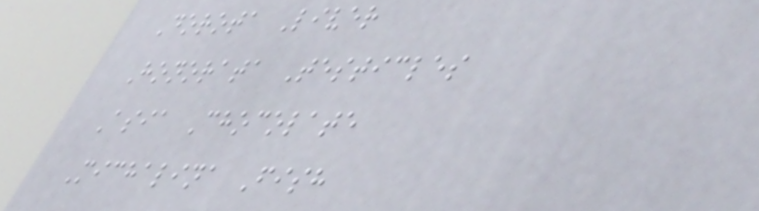Dorota Liver
Honorata Testicles
Asia Chocolate
Michalina Fish
